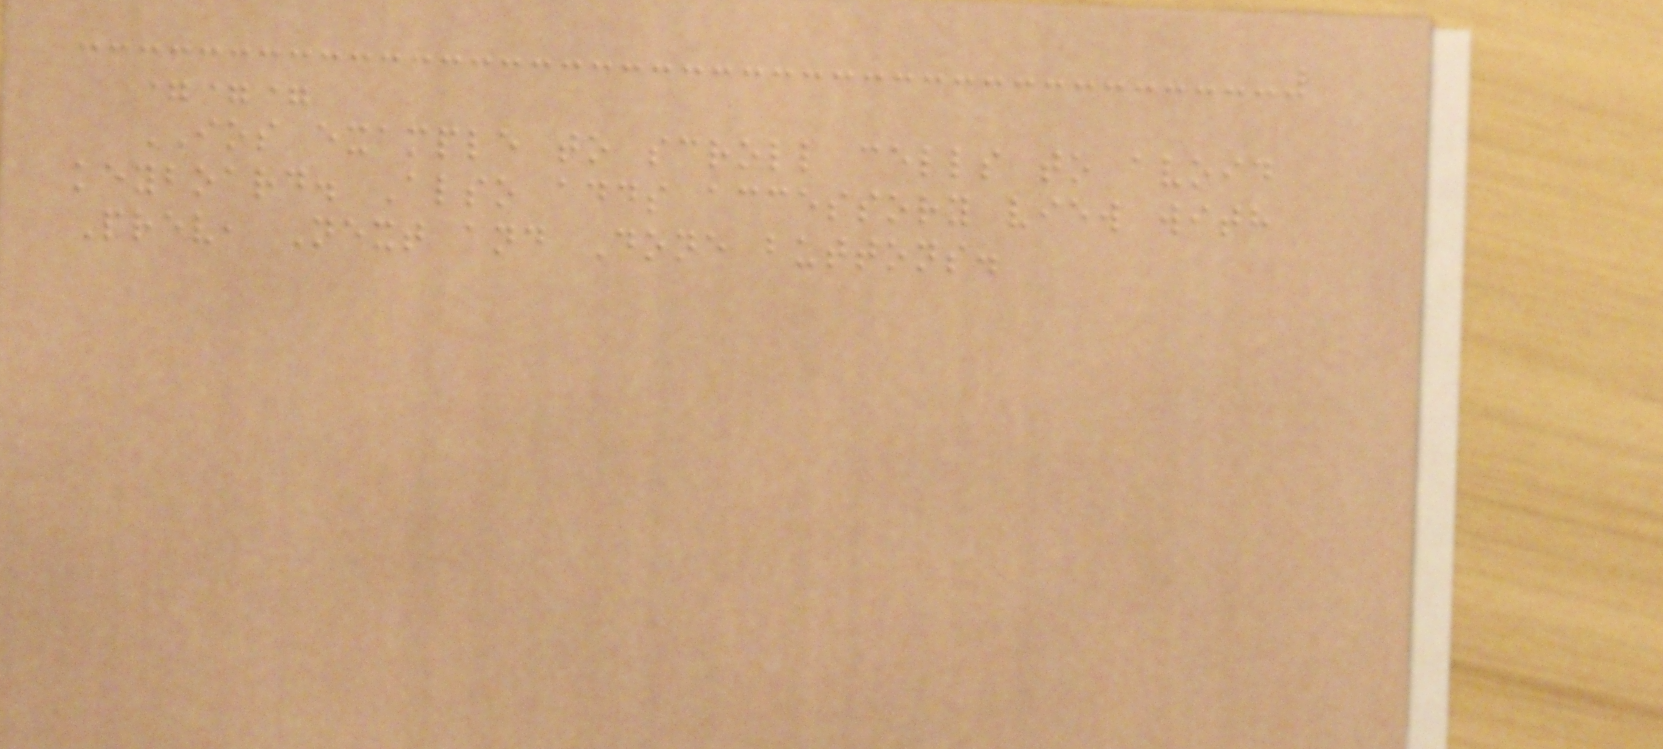===
IOS example to scroll cells to avoid
keyboard. Also adds accessory view with
Prev, Next and Done buttons.
